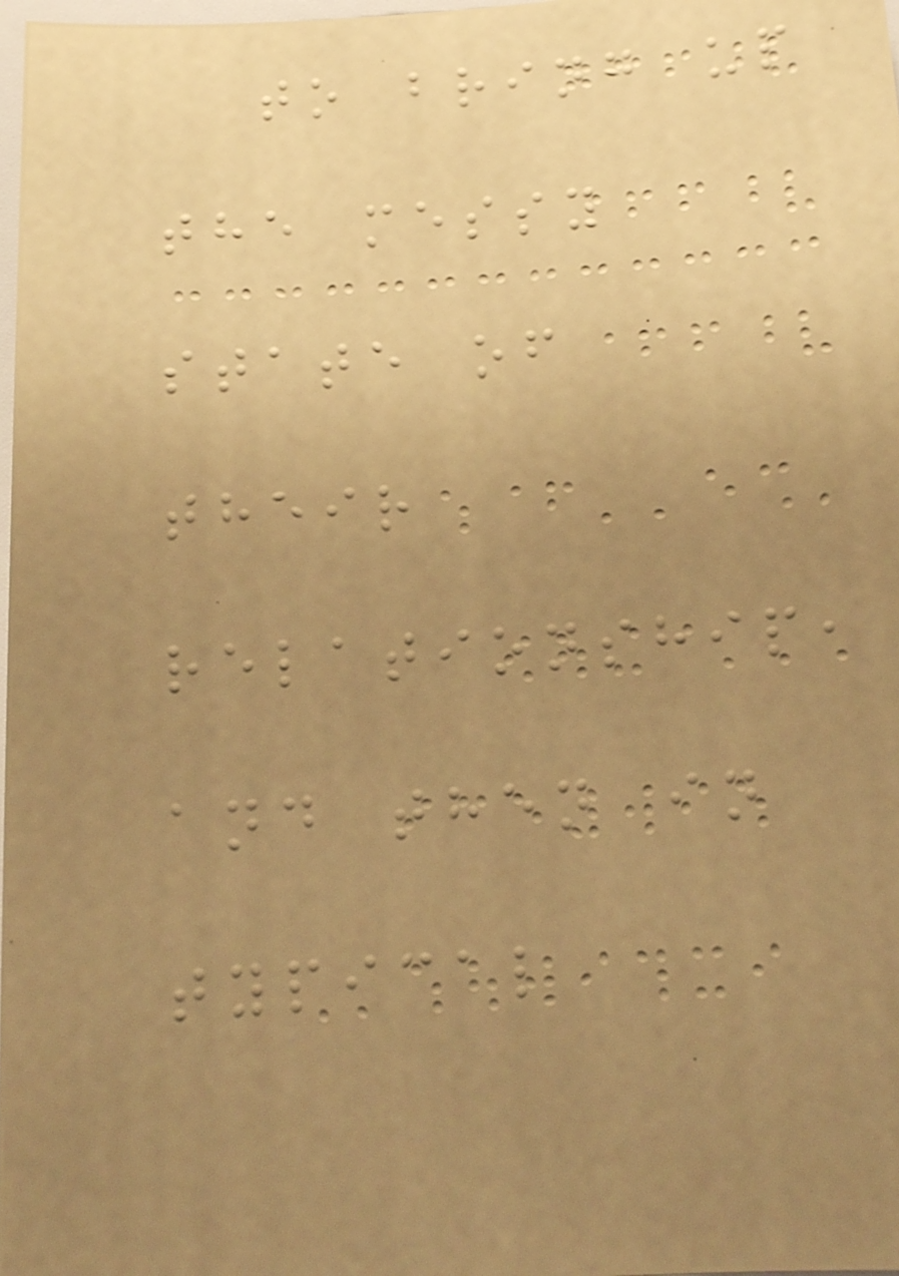to bring up
the messy
state of
their
relationship,
and then in
typical
